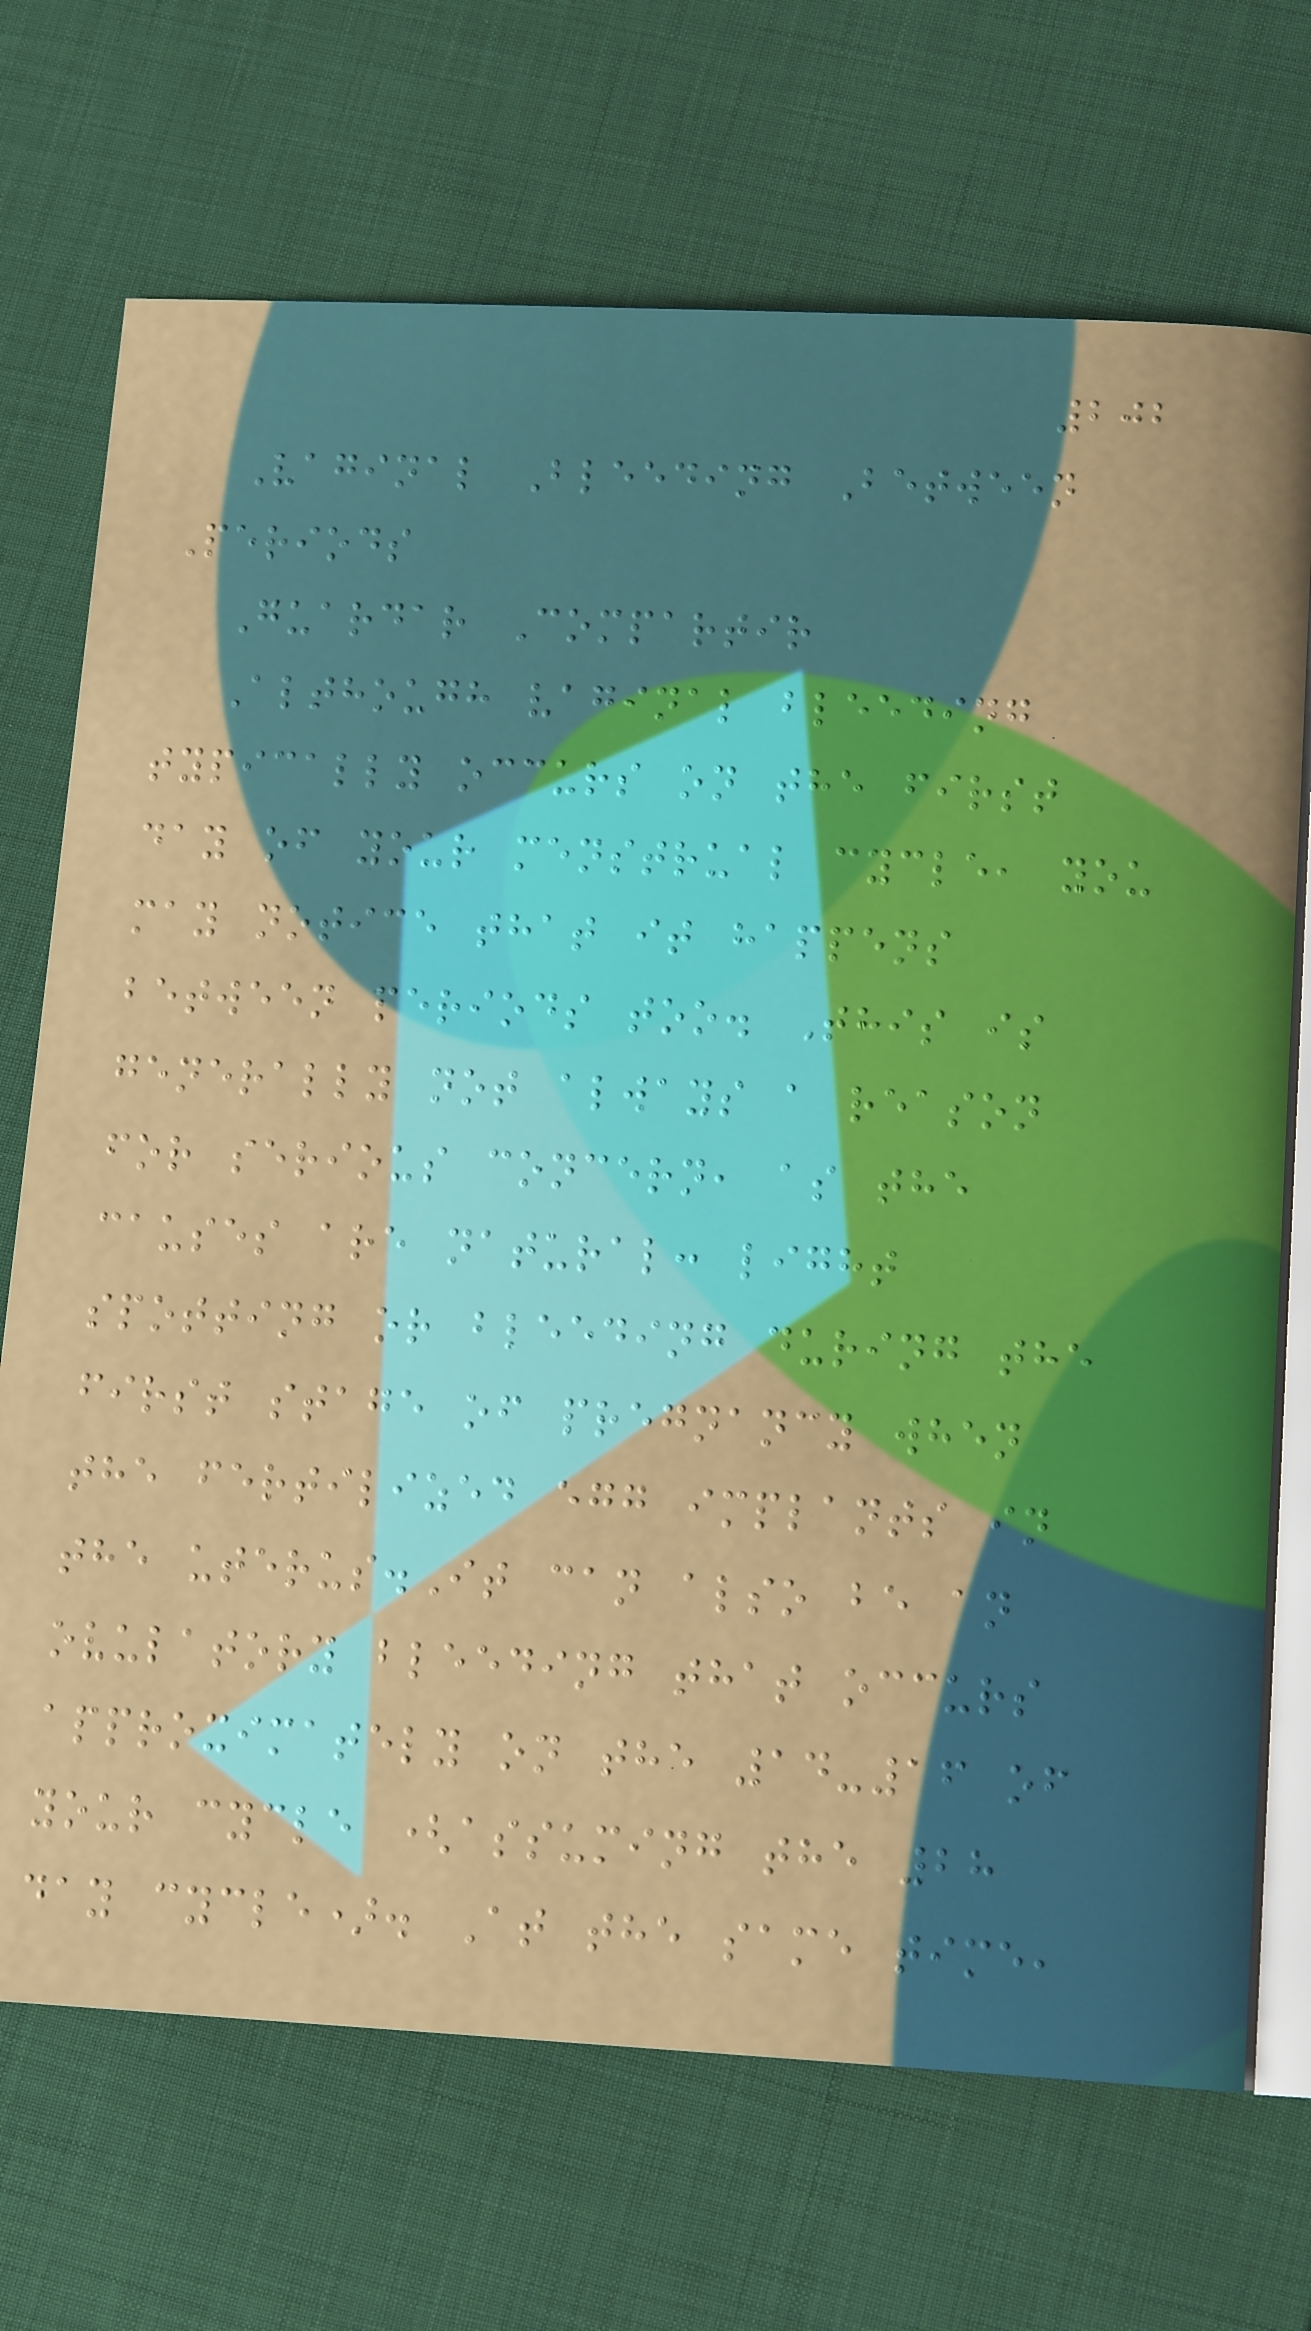202
Vaginal Bleeding Between
Periods
Guardar Compartir
Although vaginal bleeding
typically occurs on the first
day of your menstrual cycle, you
may notice that it happens
between periods too. This is
generally not always a reason
for serious concern, as the
causes are natural: light
spotting or bleeding during the
first stage of pregnancy when
the fertilized egg implants in
the uterus.It can also be an
ovulatory bleeding that occurs
approximately on the 14-16 of
your cycle (assuming the 28
day cycle). At the same time,
